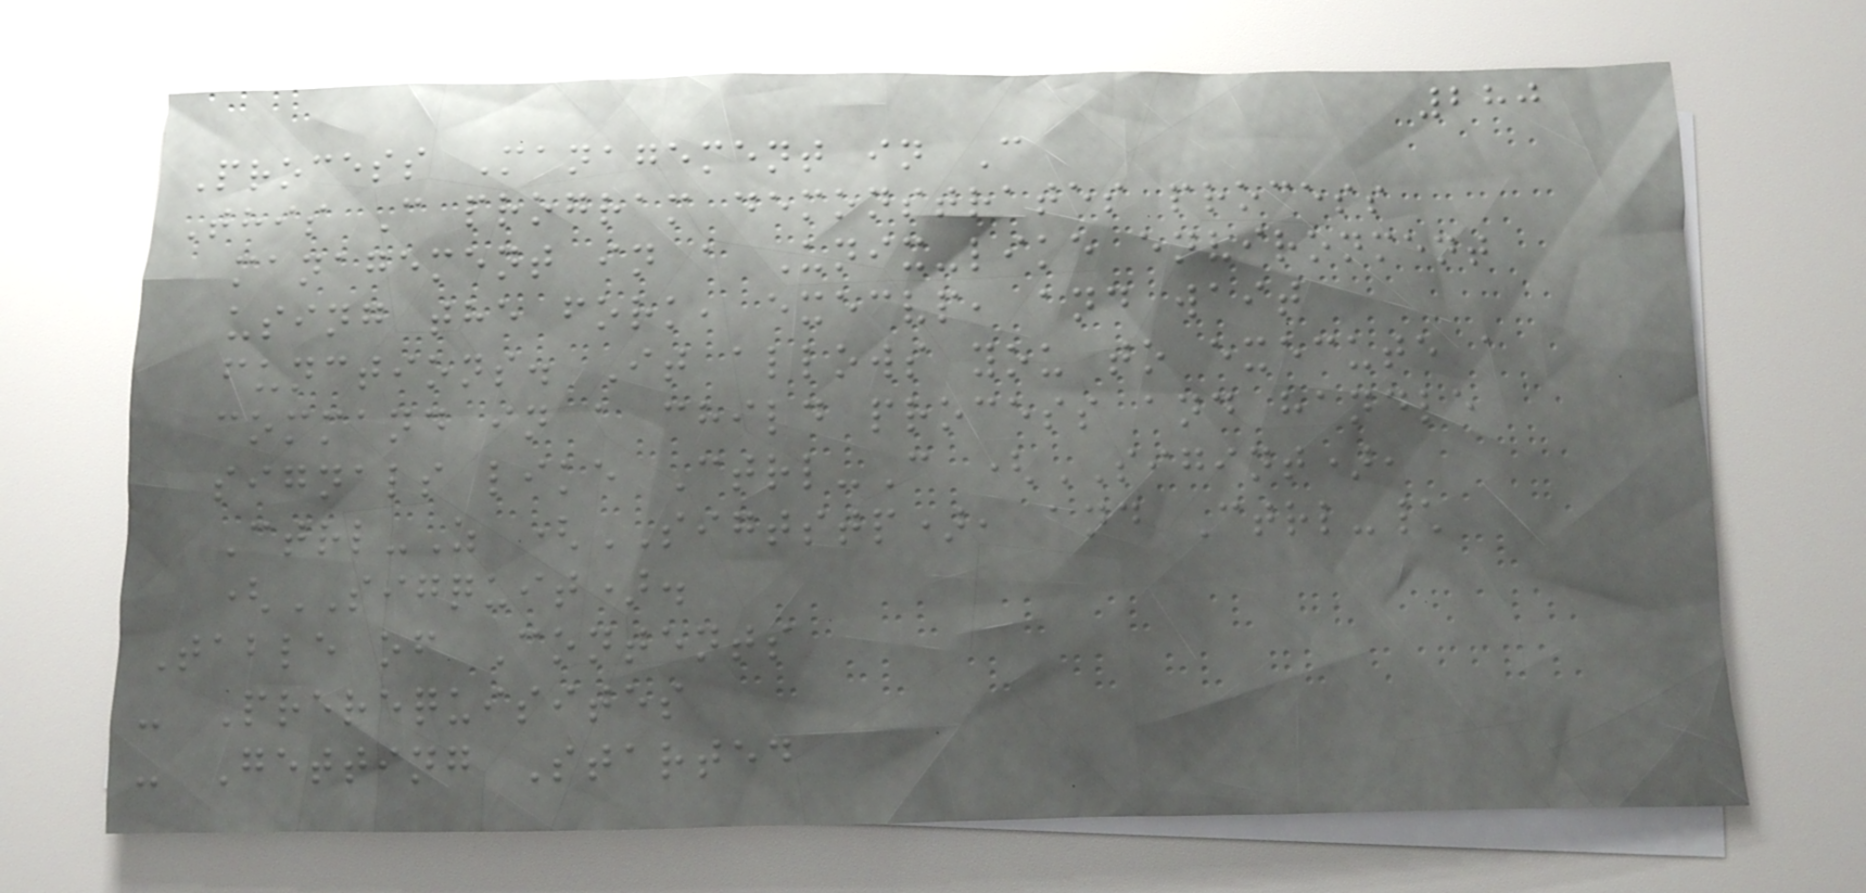280
Process Management in C
This C program demonstrates process
management in a Unix-like environment
using the fork, execvp, and wait
functions. It allows you to execute a
command in a child process and handle
signals like Ctrl-C (SIGINT),
Ctrl-Z (SIGTSTP), and Ctrl-\
(SIGQUIT).
Table of Contents
- Prerequisites
- Getting Started
